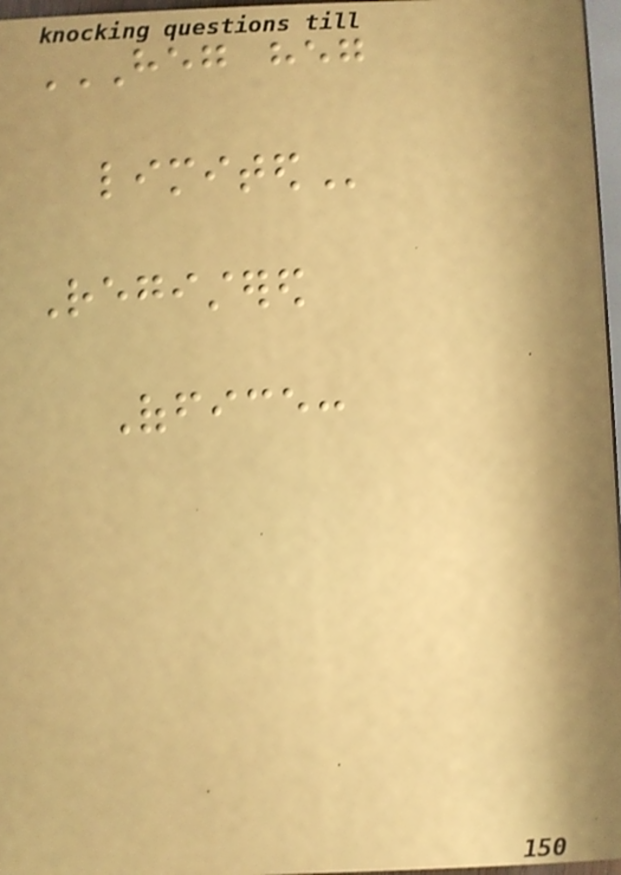HEG HEG
LIMITED
Registered
Office:
